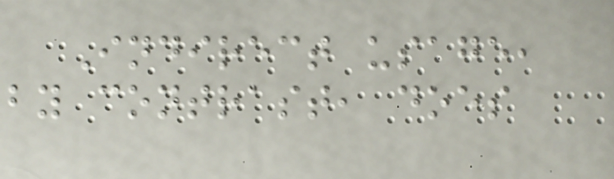Indirect usage,
by contrast, does
